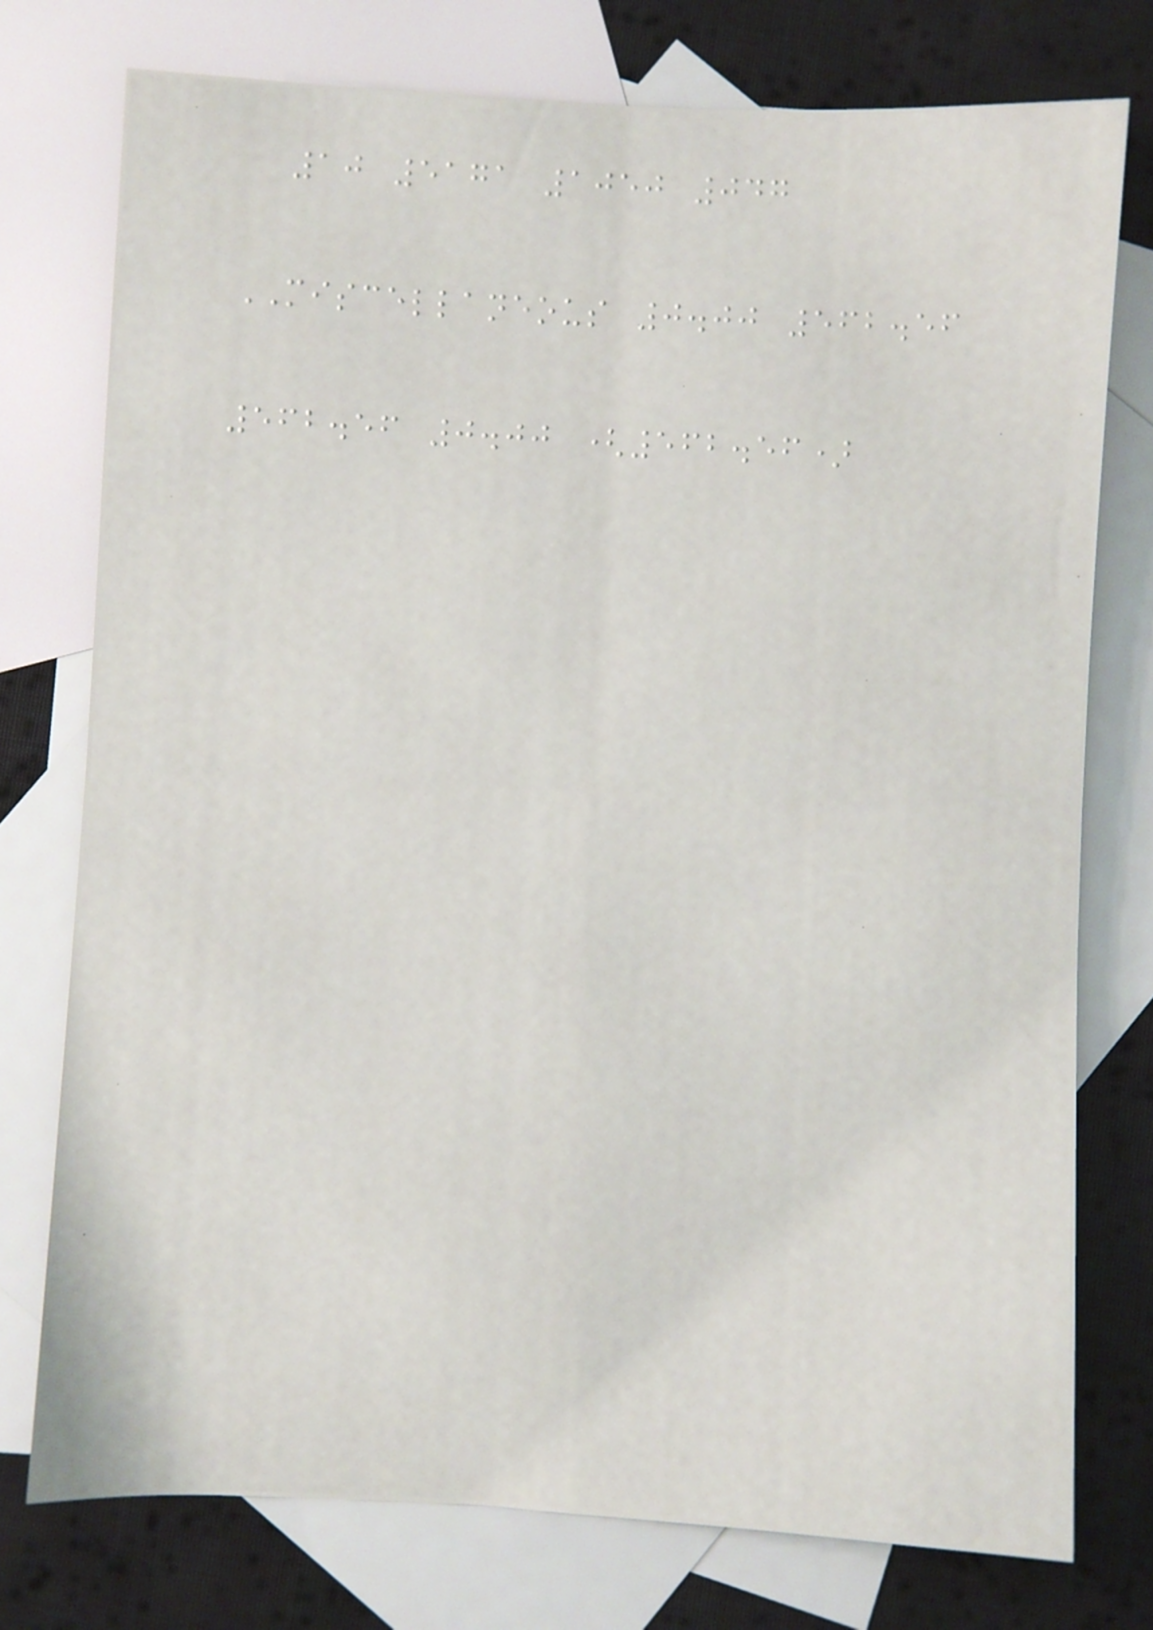10 5171 1050 047
MISCELLANEOUS 0.00 562.56
562.56 0.00 (562.56)
